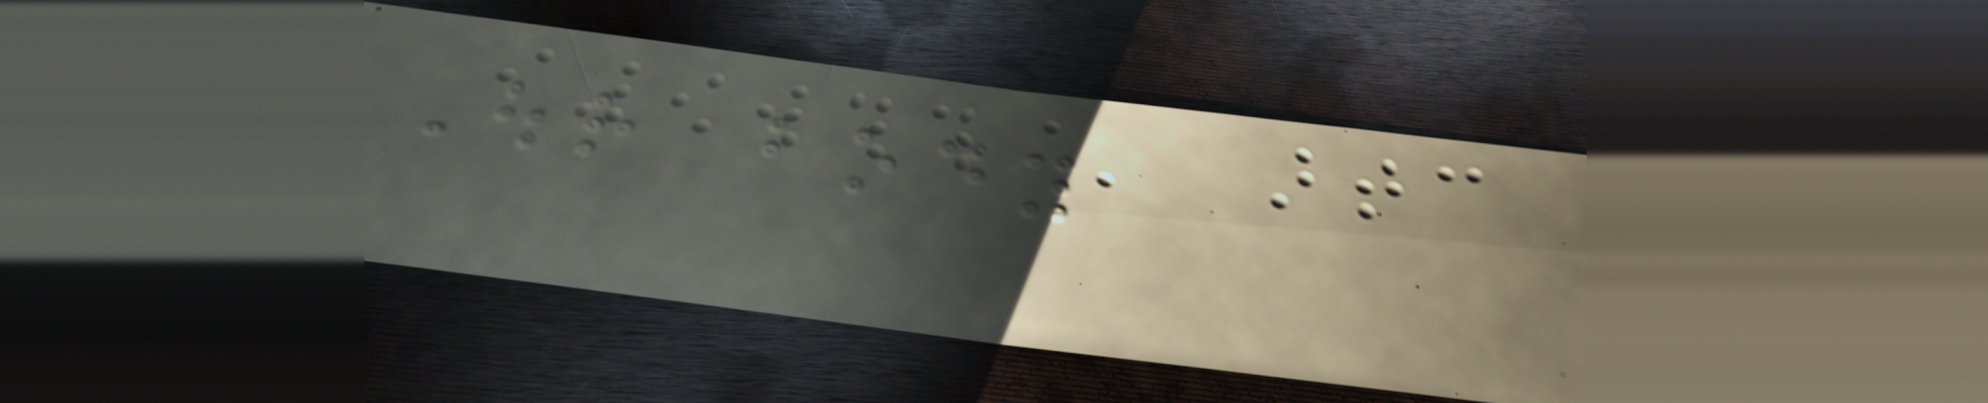Our body
